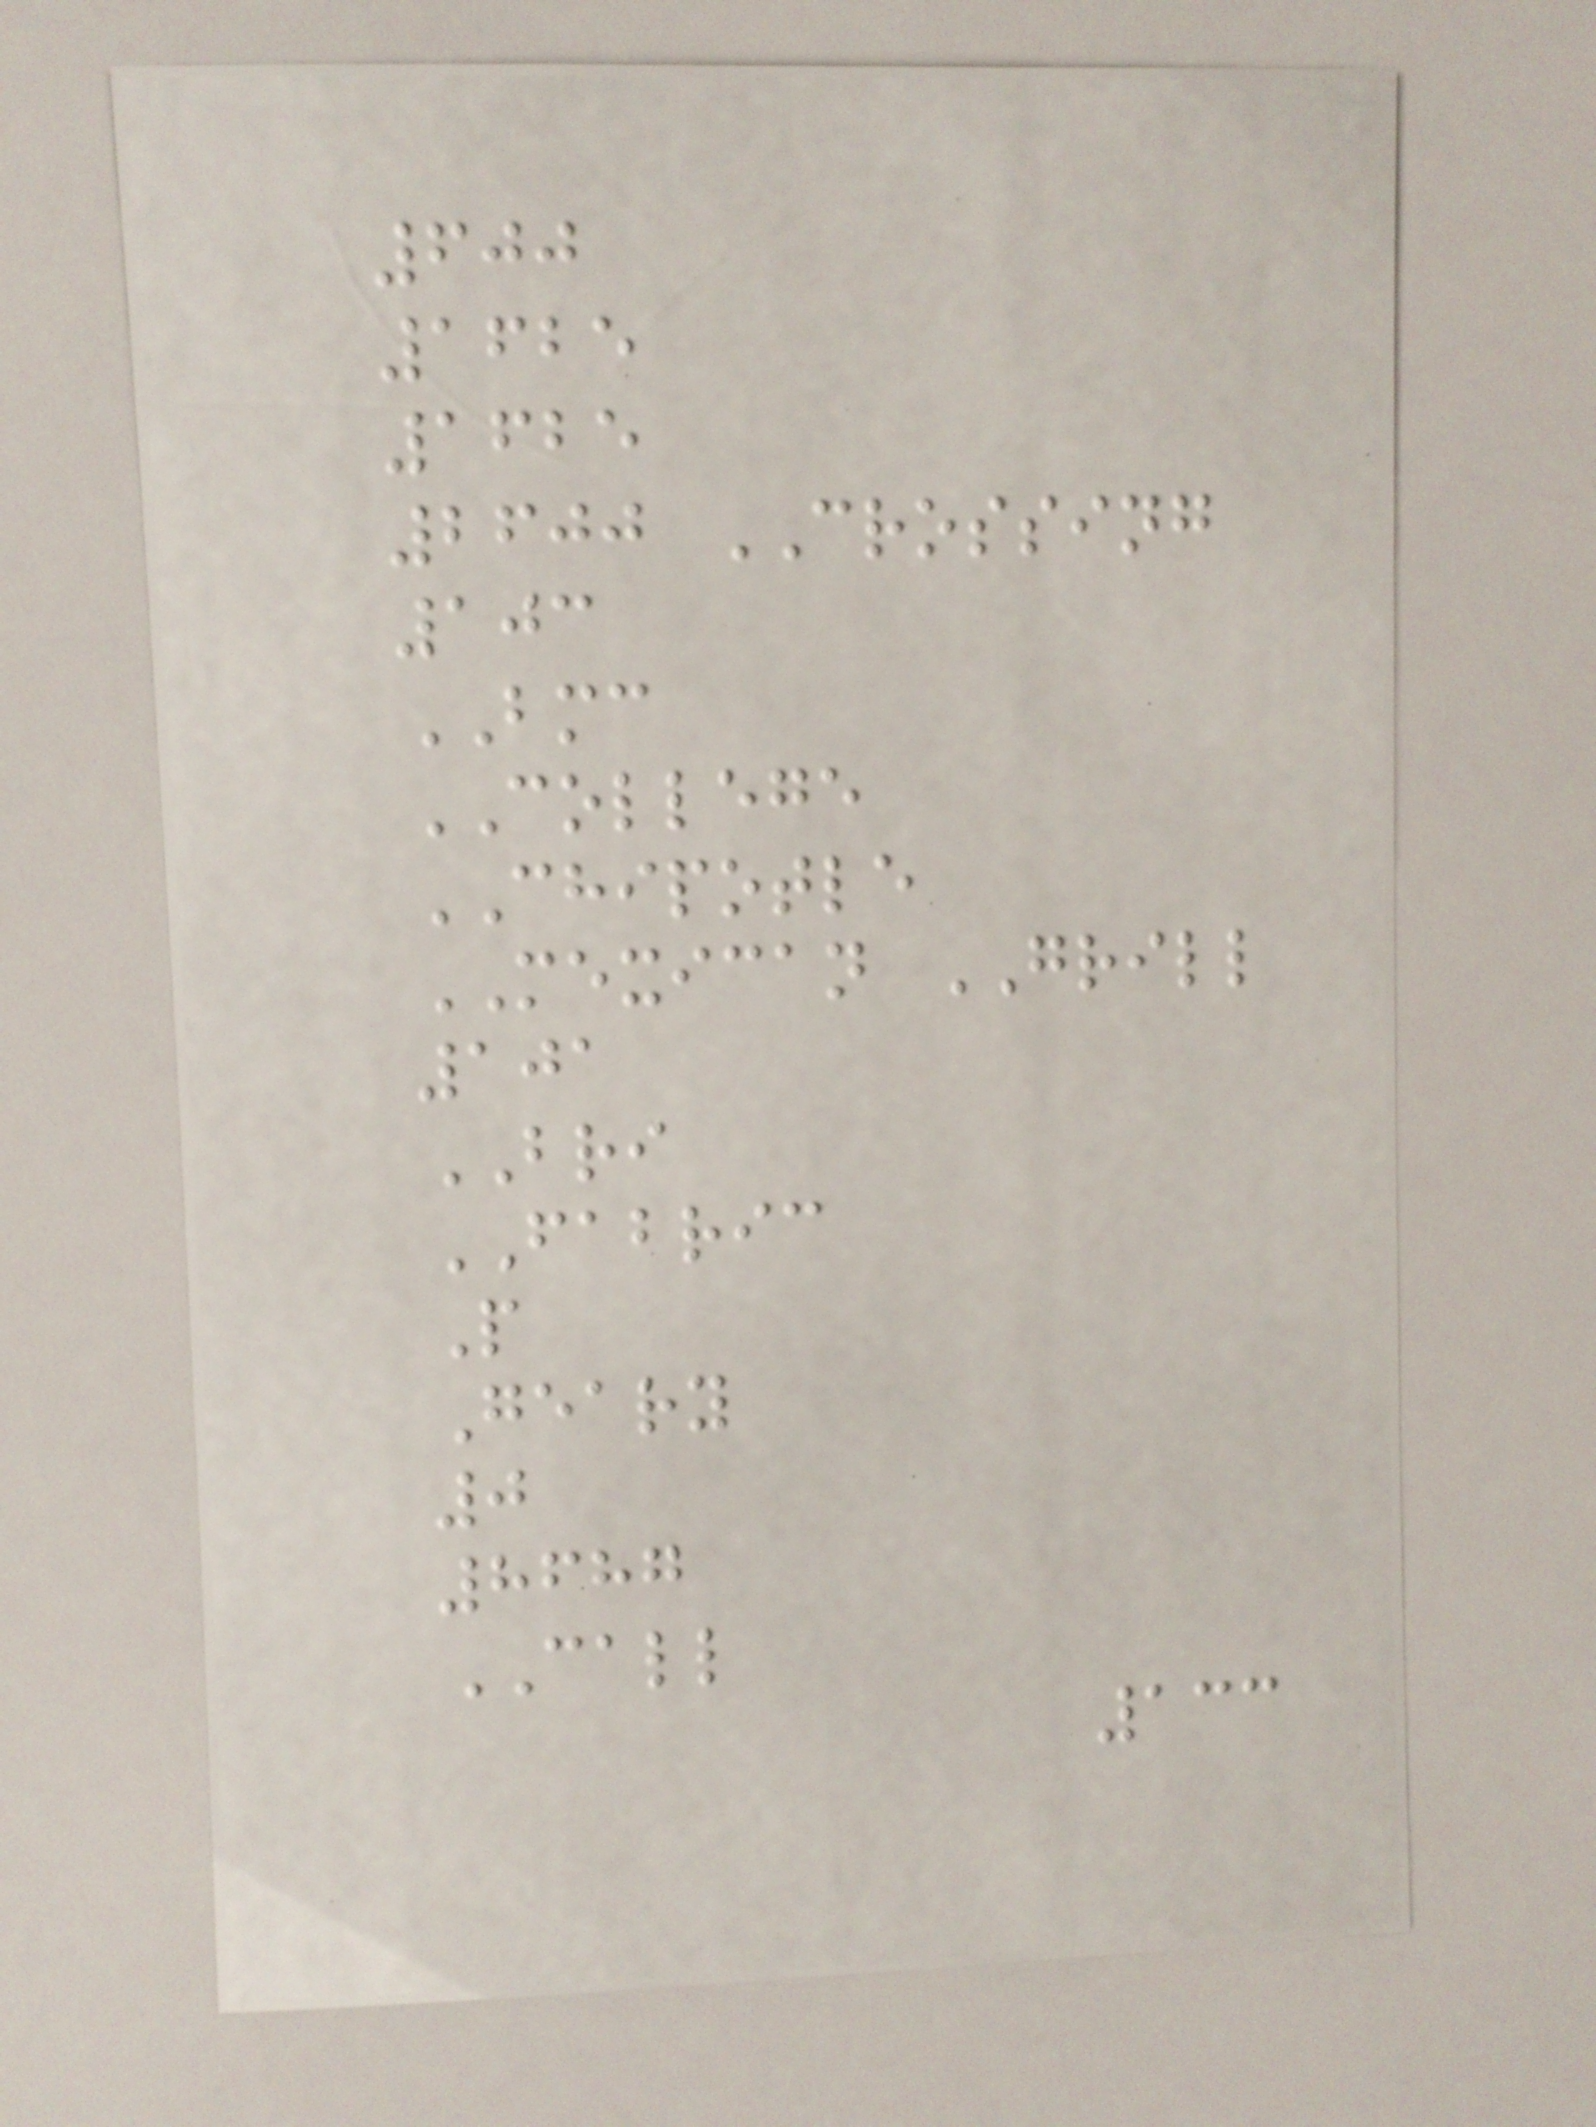600
1625
1625
2600 CROSSING
103
BMC
COLLEGE
CHIPOTLE
MEXICAN GRILL
101
BRI
FABRIC
P
Geary
0
8687
CALL
133
